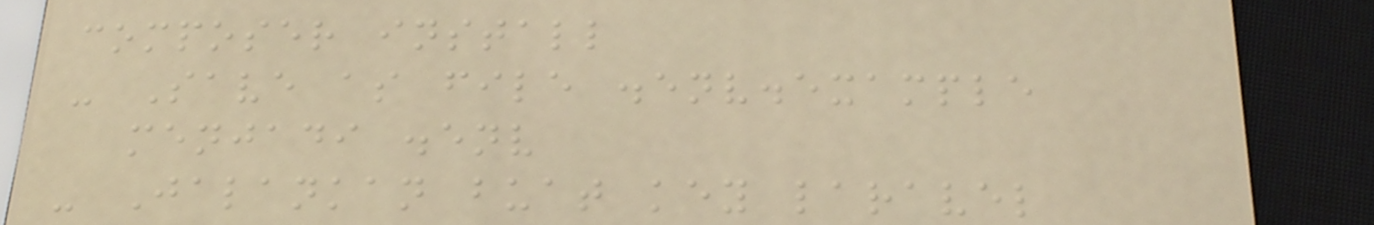composer install
- Save as file .env.example
menjadi .env
- Jalankan buat key laravel
